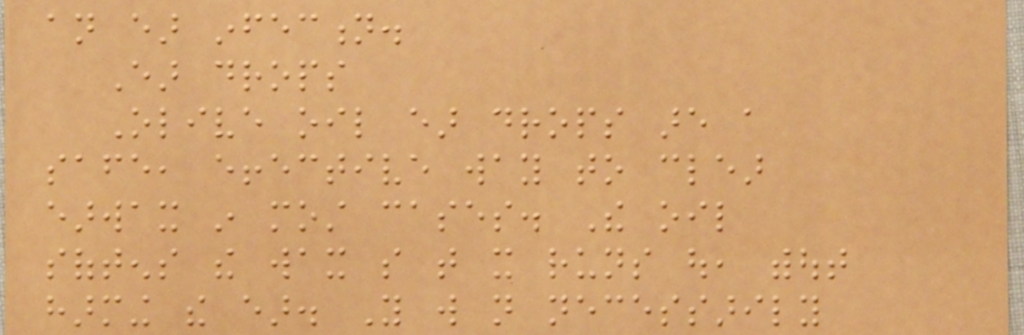an ear infection.
Ear drops
Olive oil ear drops are a
safe, effective way to clear
earwax in most cases. The oil
softens the wax so that it runs out, without
harming the ear. You will not necessarily
